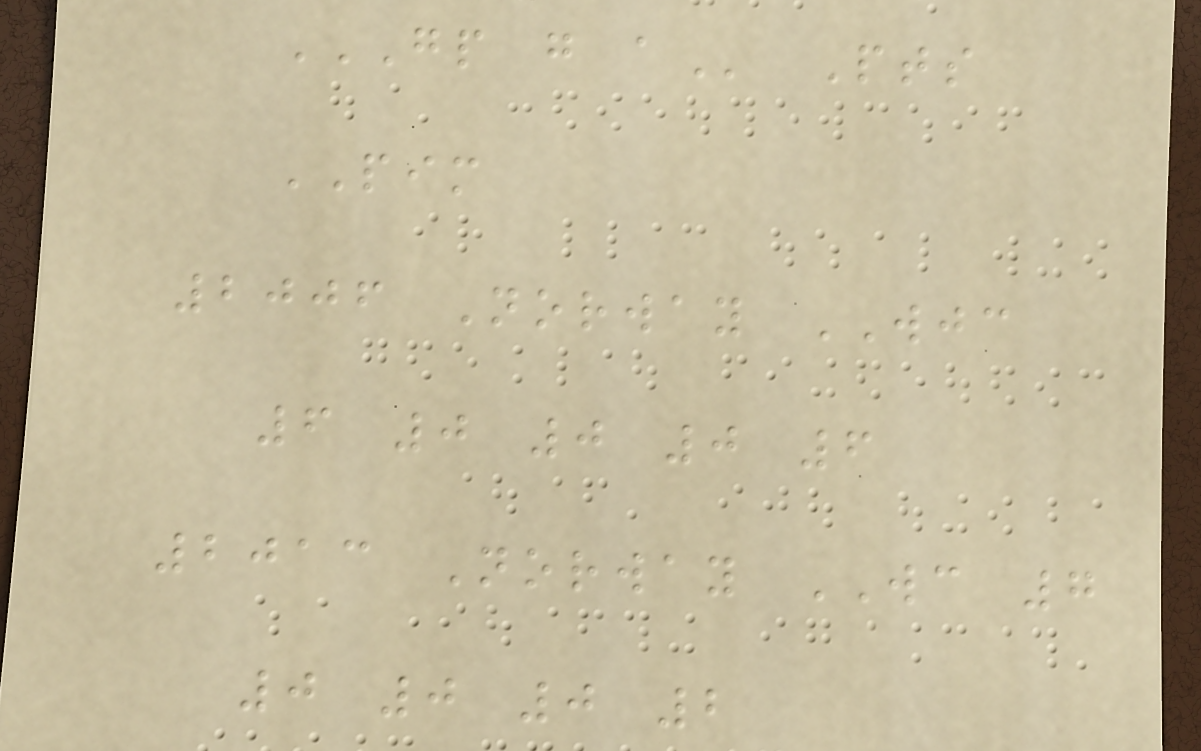GP G A Pts
PIM
2006 Norway WJC
6 0 0 0 6
2013 Norway WC 7
0 0 0 2
